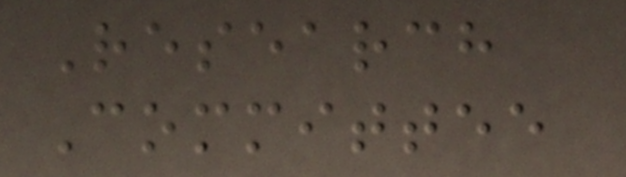Research
Committee
